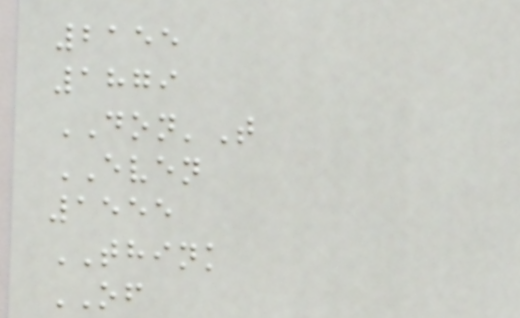2155
1879
DON'T
EVEN
1555
THINK
OF
